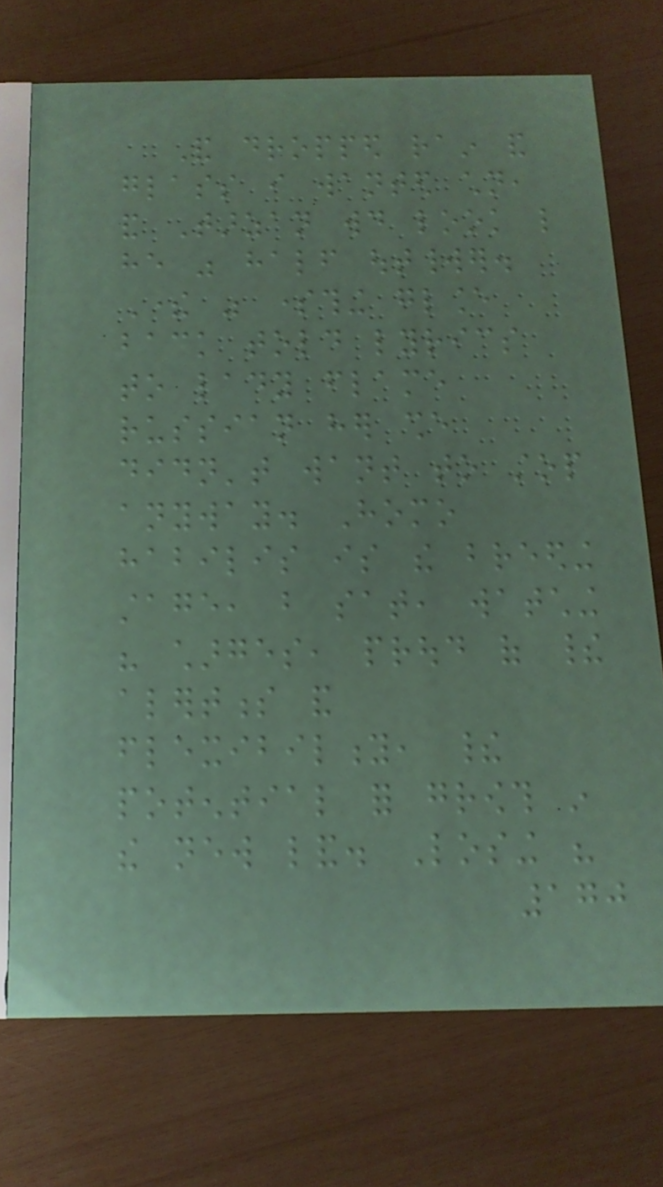And dropped rain and
glass i wanted children,
and Tarzan would look like
he was half outworlder.
There was something glance
back told lyrics
to lady flame
russian her she
didn't want to stop
anyway. Homo
habilis is the breeding
stage, but sat, watching
his charges, proud of their
alertness and
flexibility, their
potential for growth in
the new land. Losing his
170
